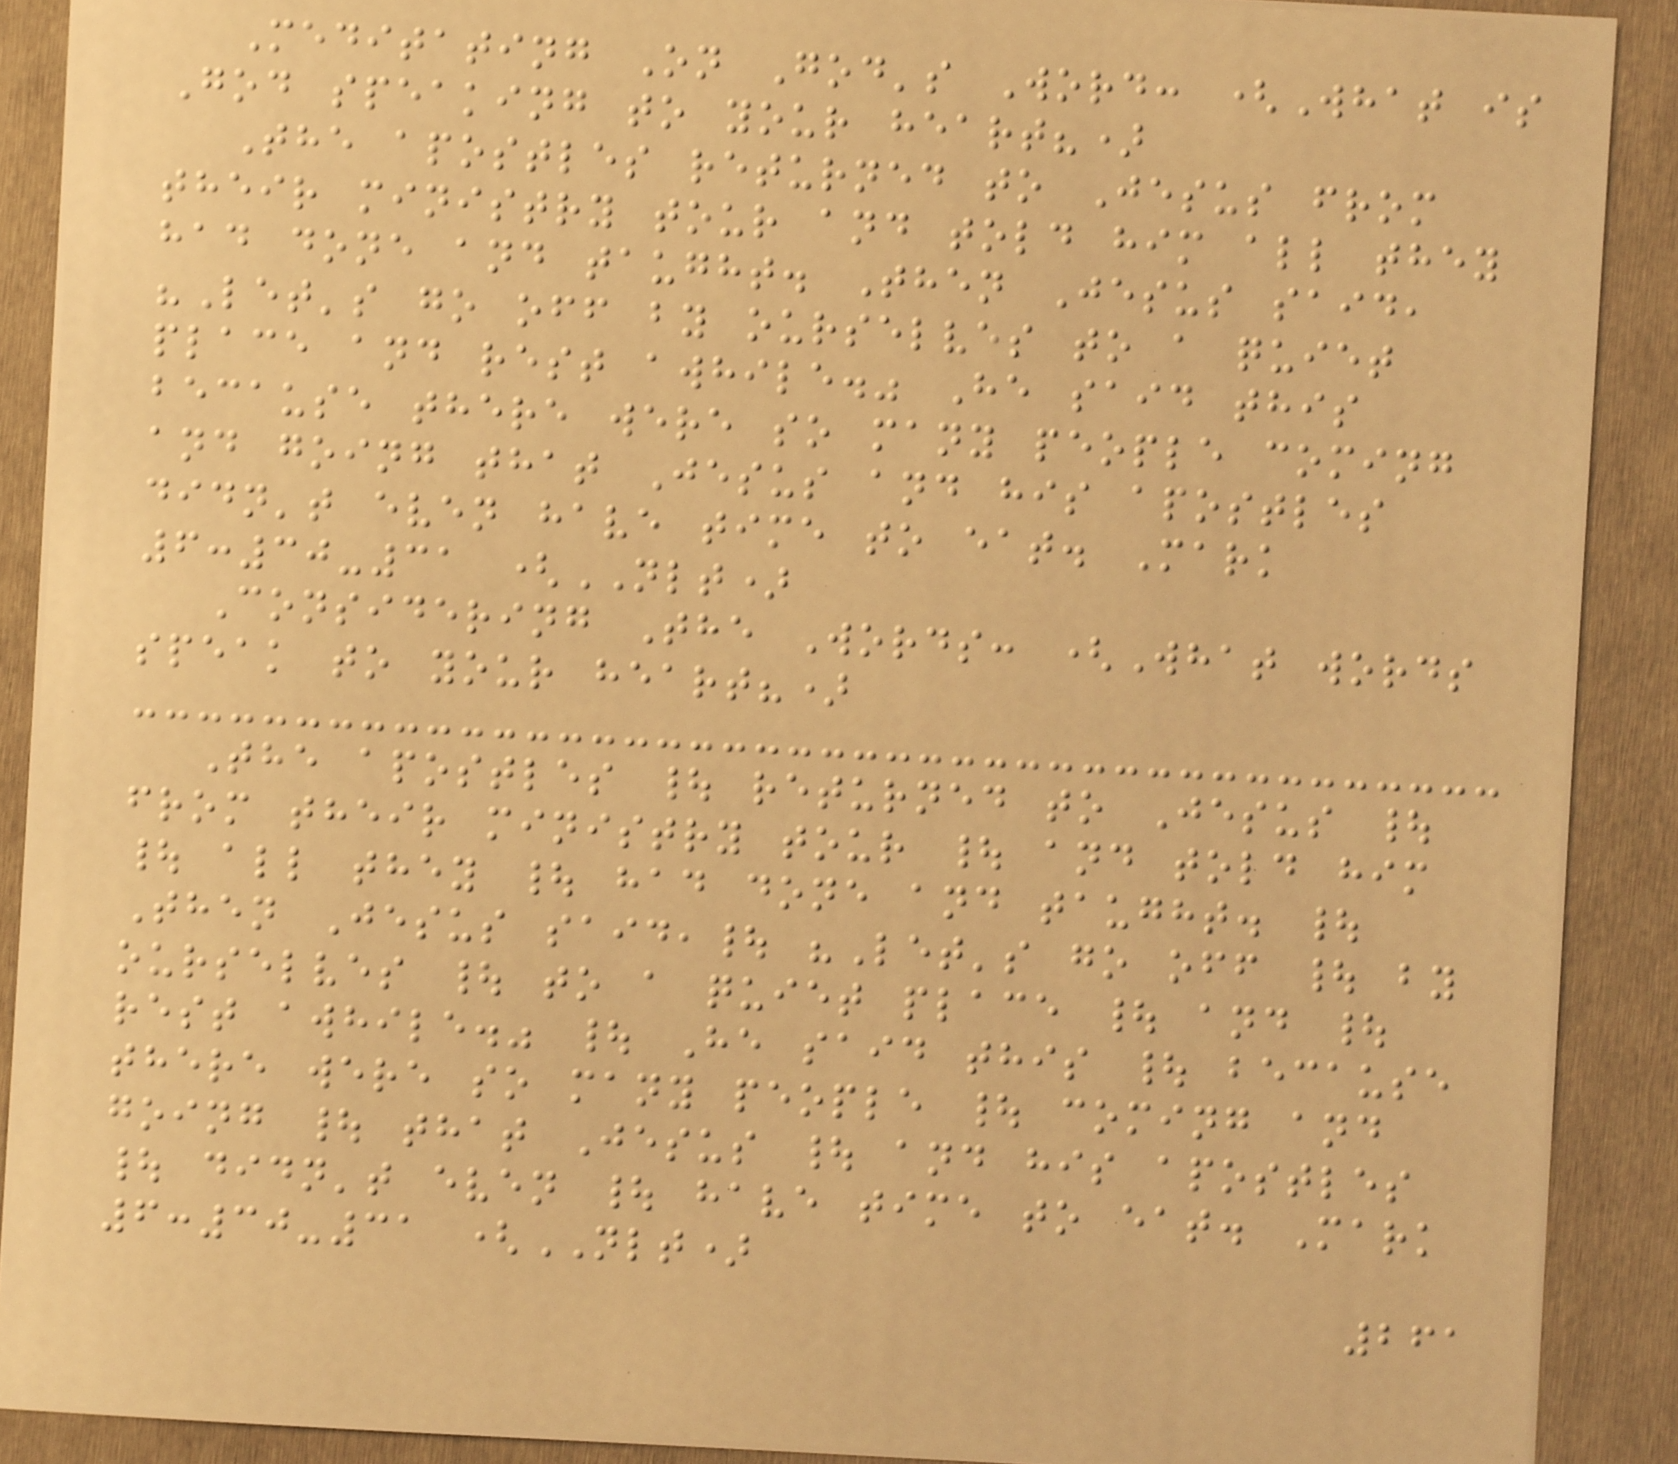Meditating On God's Word: (What is
God speaking to your heart?)
The apostles returned to Jesus from
their ministry tour and told him all they
had done and taught. Then Jesus said,
"Let's go off by ourselves to a quiet
place and rest awhile." He said this
because there were so many people coming
and going that Jesus and his apostles
didn't even have time to eat. Mark
6:30-31 (NLT)
Considering The Words: (What words
speak to your heart?)
The apostles | returned to Jesus |
from their ministry tour | and told him
| all they | had done and taught. |
Then Jesus said,| "Let's go off | by
ourselves | to a quiet place | and |
rest awhile." | He said this | because
there were so many people | coming and
going | that Jesus | and his apostles
| didn't even | have time to eat. Mark
6:30-31 (NLT)
261
